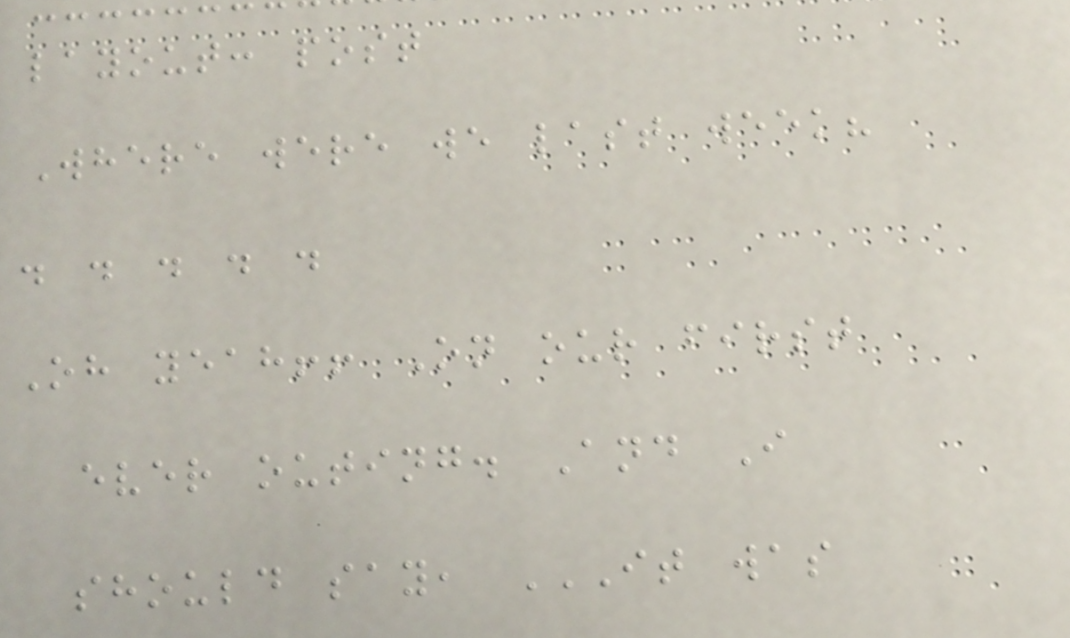layout: post
Where were we last week?
. . . . .
Oh yeah!! On our first
ever outing. And I
should say, IT WAS
